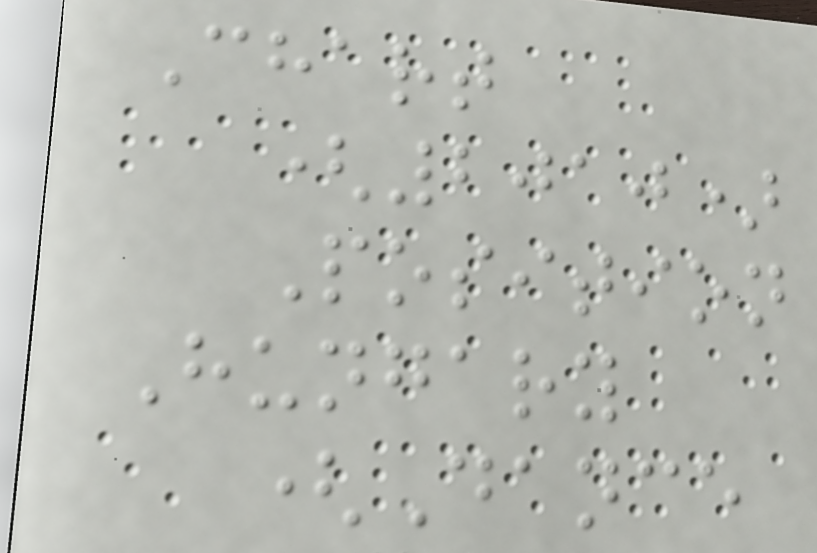Chart
(2010)
Position
Hungary
(Dance
